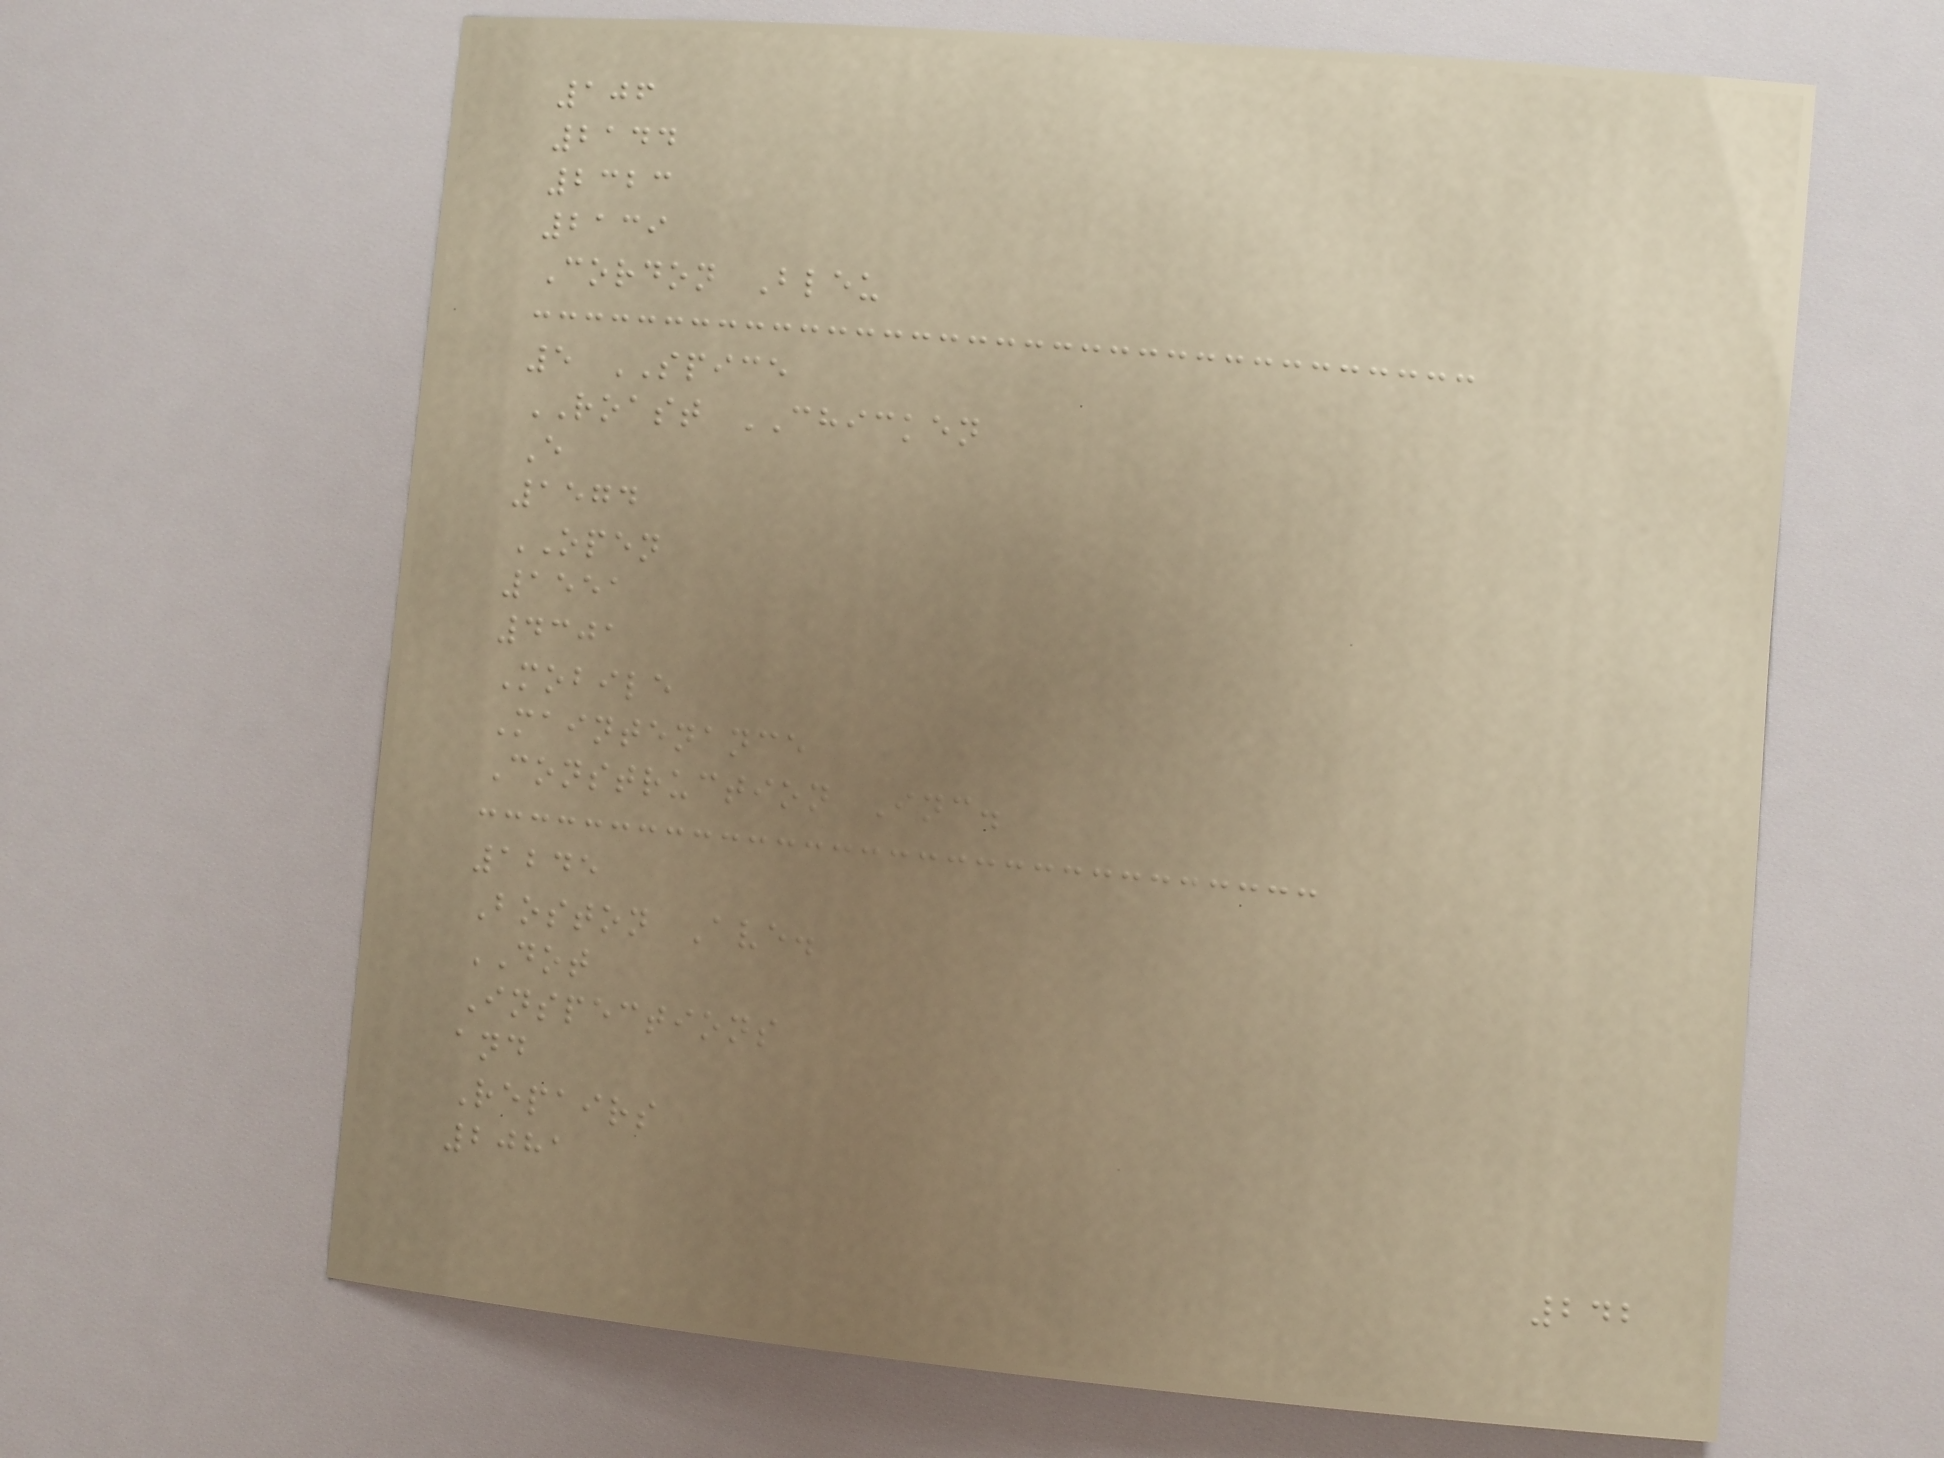106
2144
2323
2139
Cordon Bleu
5 SPICE
ROAST CHICKEN
E
1574
OPEN
1551
4301
Mobile
Maintenance
Construction Inc.
1245
Boston Ave.
DOT
Inspections
and
Repairs
2081
242
